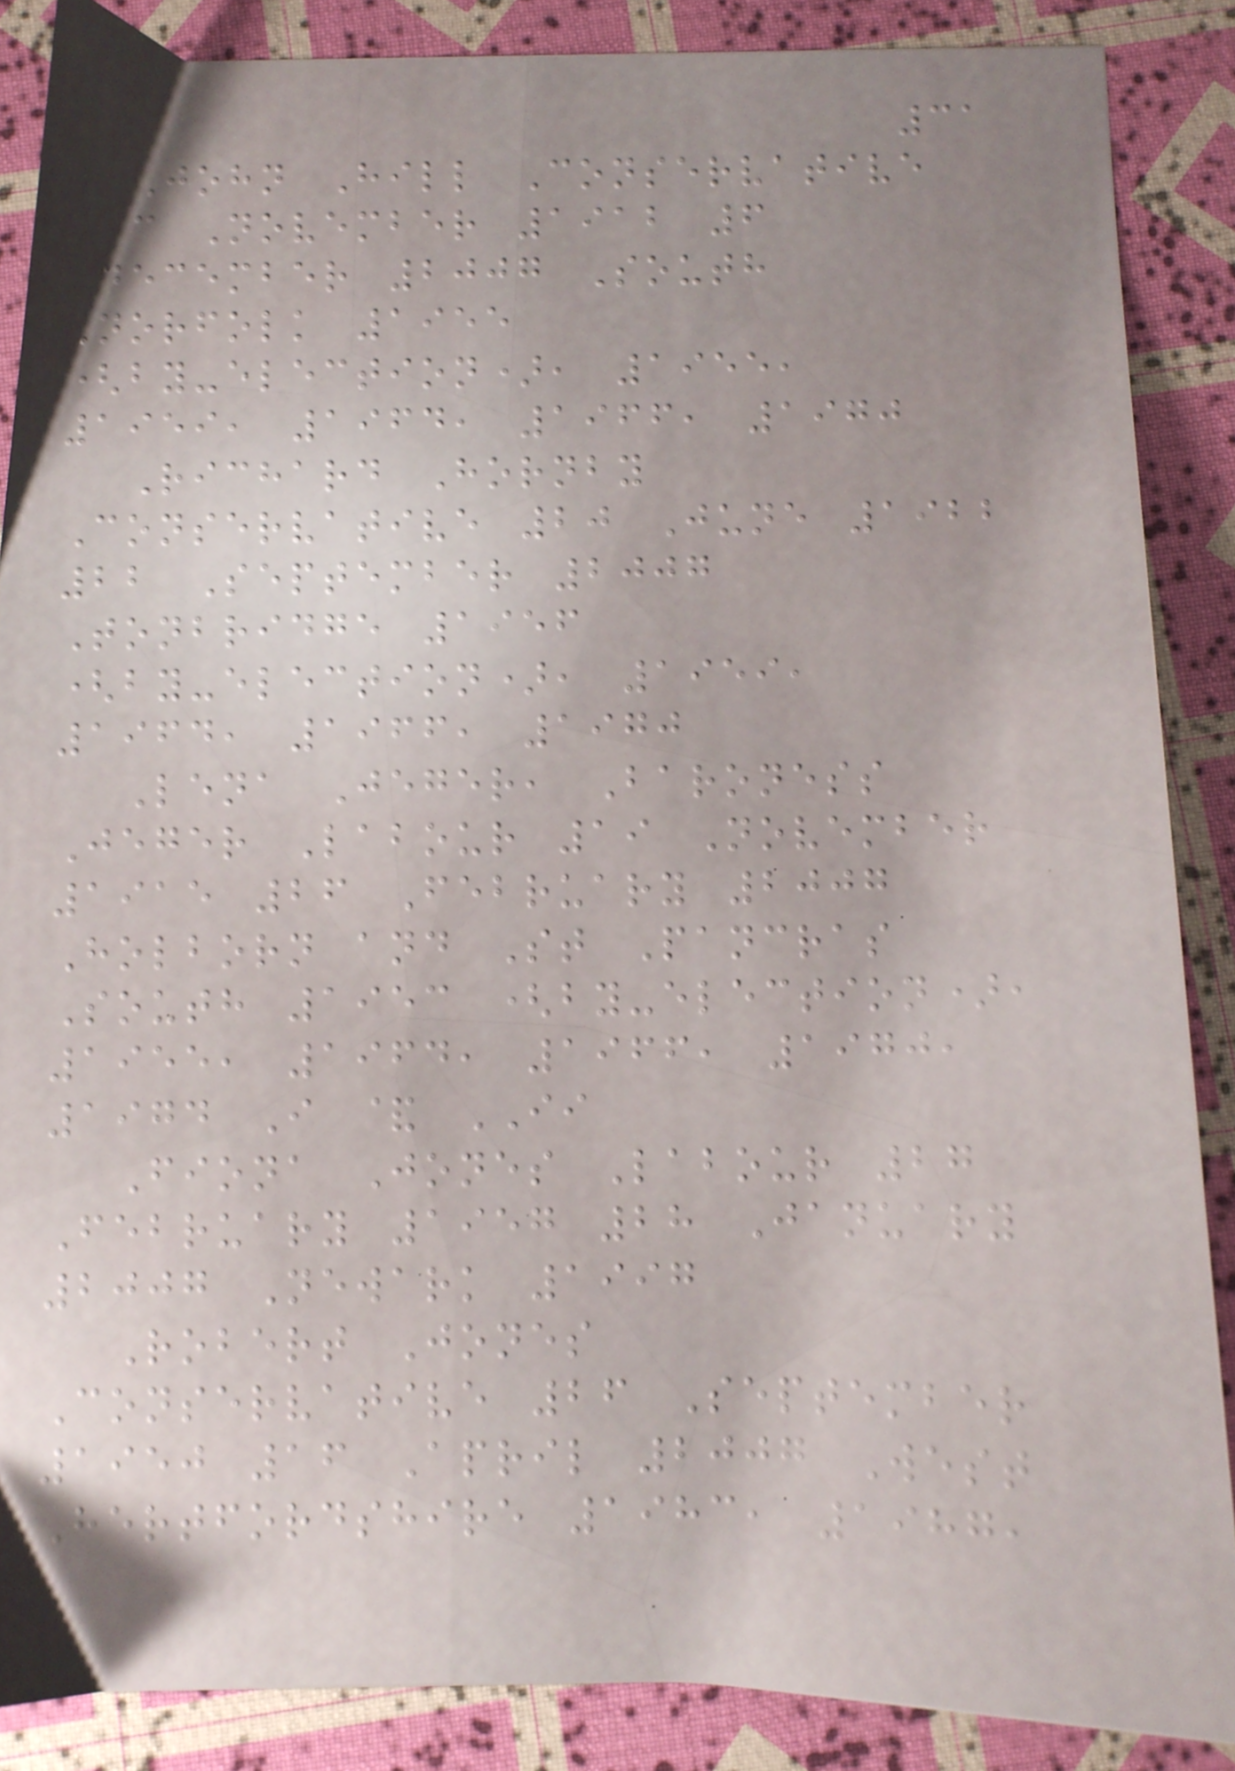31
John Hill Conservative
13 November 1912 6
December 2007 South
Norfolk 1955
(by-election), 1955,
1959, 1964, 1966, 1970
Richard Hornby
Conservative 20 June 1922
22 September 2007
Tonbridge 1956
(by-election), 1959,
1964, 1966, 1970
Lena Jeger, Baroness
Jeger Labour 19 November
1915 26 February 2007
Holborn and St Pancras
South 1953 (by-election),
1955, 1964, 1966, 1970,
1974 I & II
Fiona Jones Labour 27
February 1957 28 January
2007 Newark 1997
Robert Jones
Conservative 26 September
1950 16 April 2007 West
Hertfordshire 1983, 1987,
